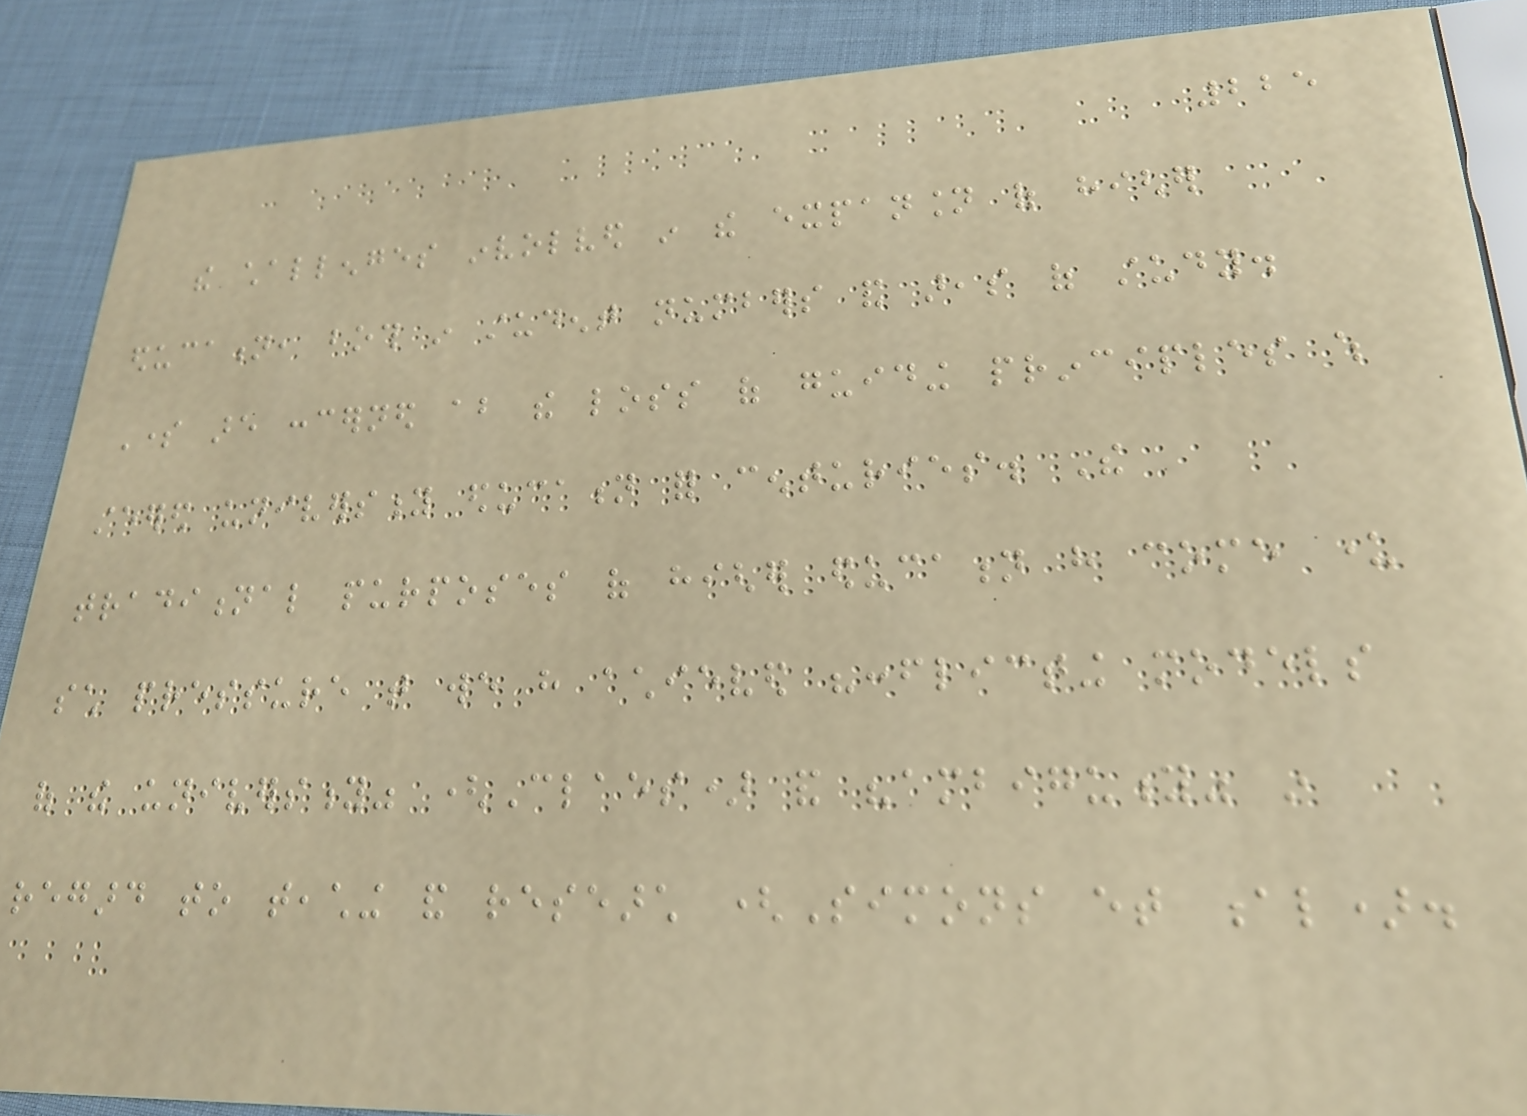225
the challenges involved in the expansion of higher
education, both in student numbers and areas of study.
Some are concerned about the loss of guiding principles which
steered university education for centuries. The
traditional purposes of higher education have come under
such pressure that we have achieved "conflicting models
of the university" (Claes) and "ambiguity" in
regard to teaching and research (Simons et al).
